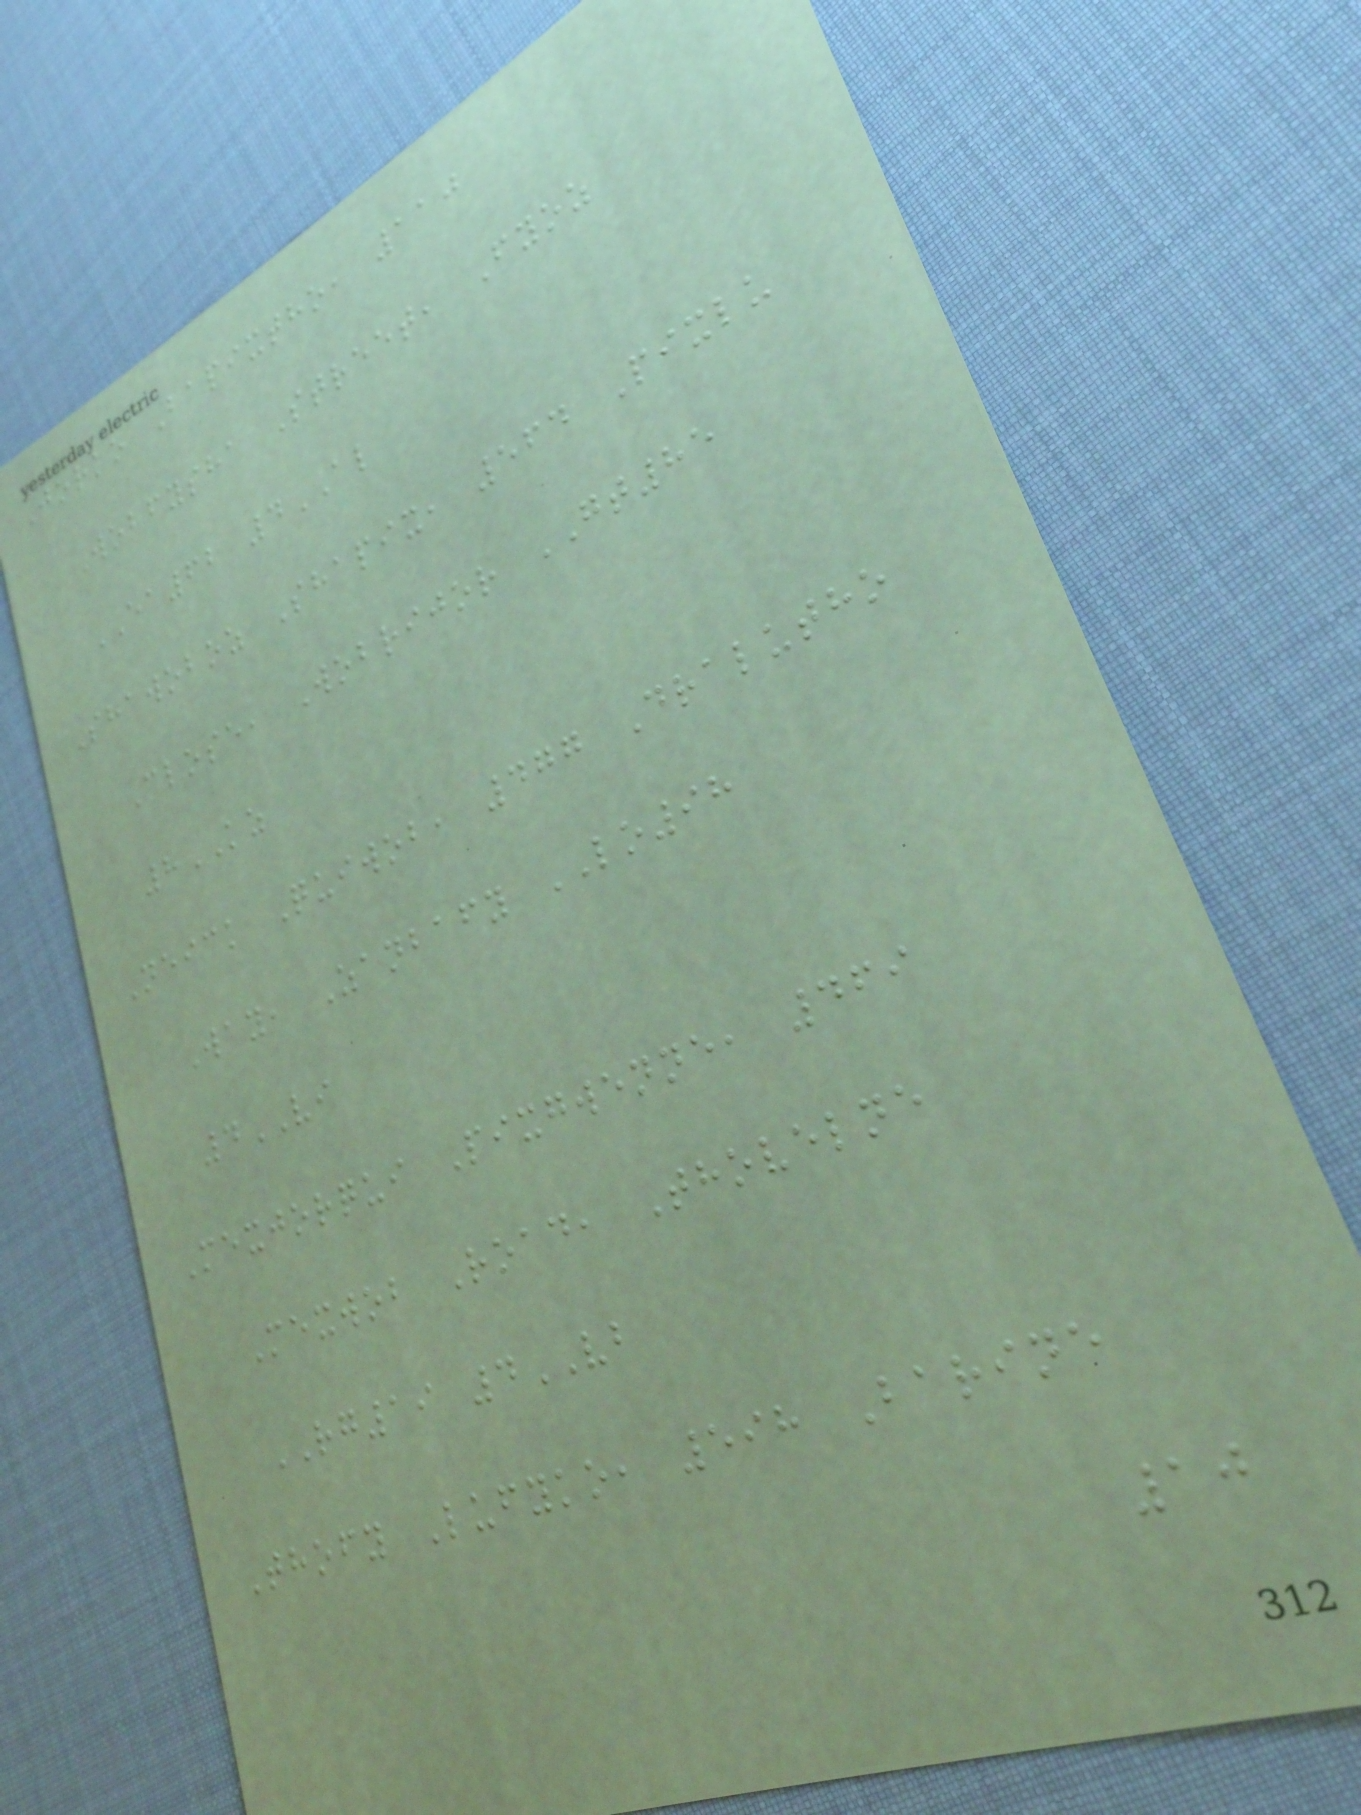Jorko Bapixtho, 110
Wobfysha Street, Fyoz
EA62 4AL
Shawoboz Shapix, 564 Pixlu
Close, Wobrijor GT85
8KZ
Neick Quiwob, 477 Dralutho
Way, Zanbafy LO98
4VI
Mexjorqui Pixgwenne, 469
Mexwob Road, Thovelne
RG19 4VB
Thofy Lufyko, 598 Barine
10
